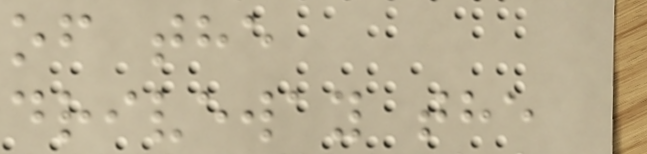of the
driveway the
